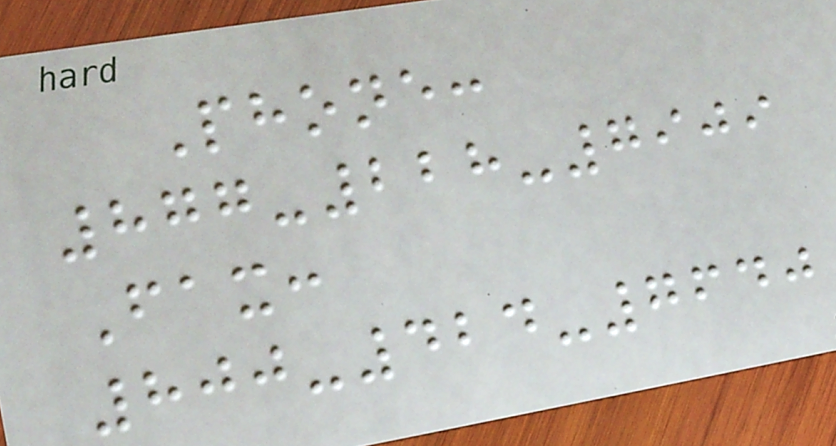Phone:
877-228-7909
Fax:
800-424-7640
